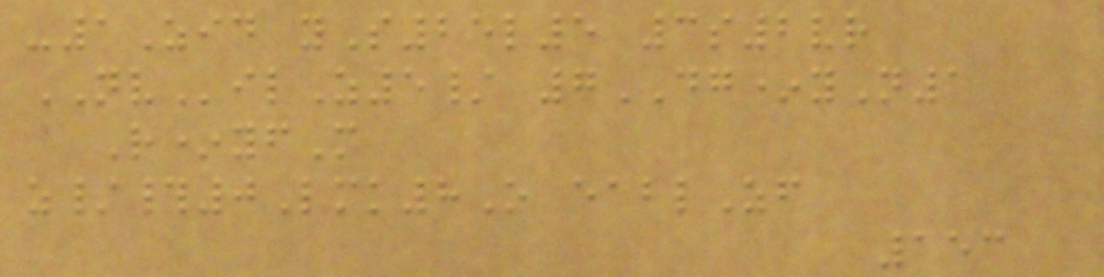-1Zid yS25l5 3s2vr
NVilZ5/ 7DG*yN1
R*yfM
z/#0Lmk8O eablZf
153
